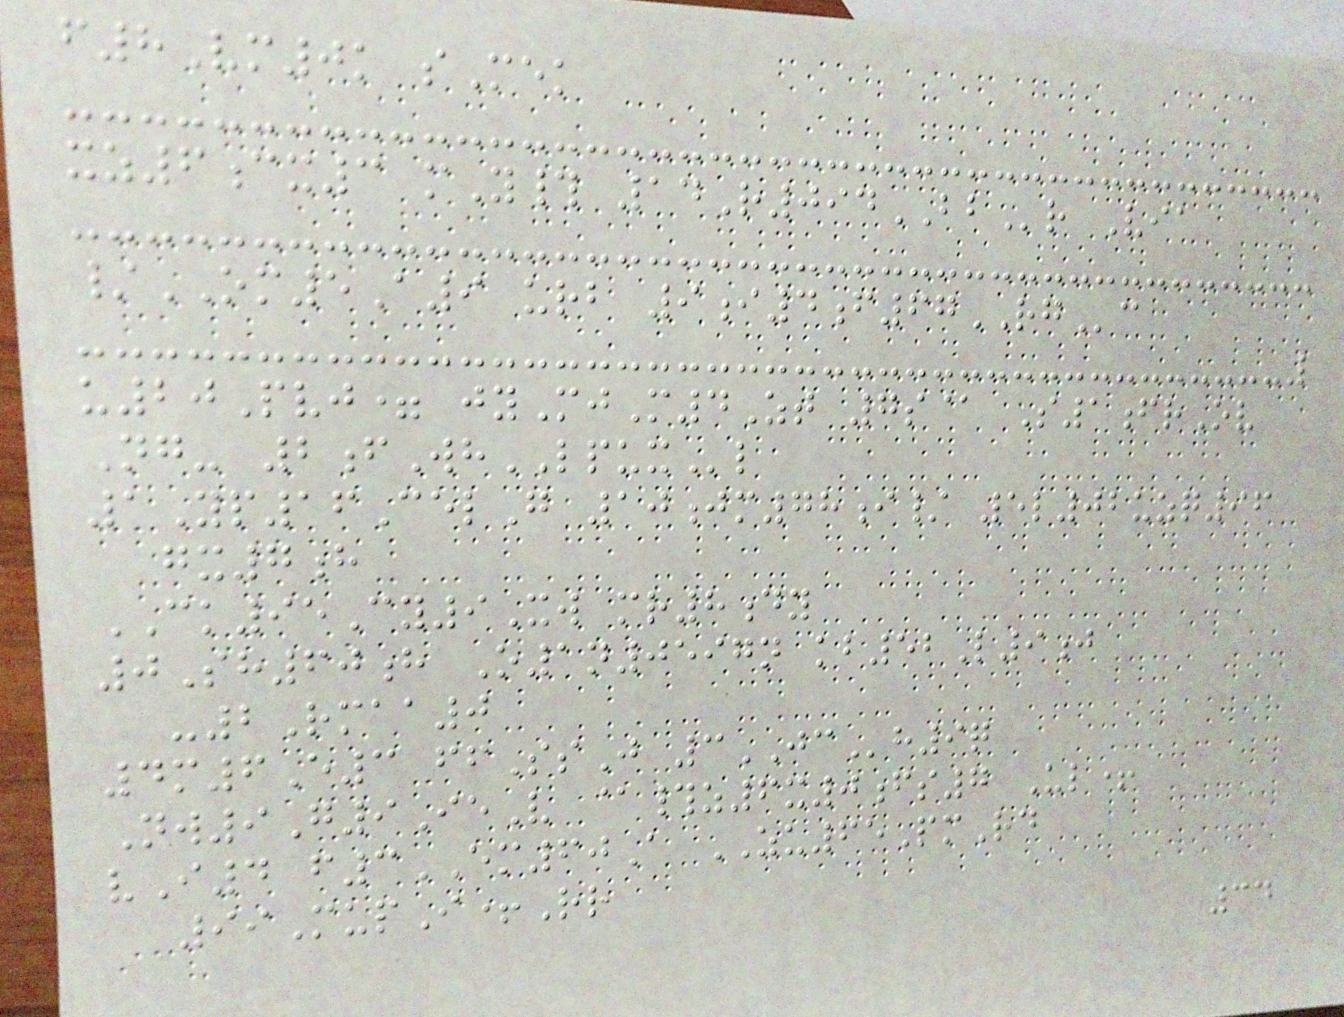f8Vm0k sMek
xz6cx3 mY# 14R094BBr Via
/OM5A9 urb 9i4f67RGc
u20Pvj= jyMjM4Zt 7s@ S1frOv
Ng- 2fWhLPUXl
1Yp16CelG 10jm78i/ 5l02uzq96
gx7h
CK95Cy9Xw mr8dy
0Sh60h O1n0597n kb52L9j
-2Rmaa0
4m6E3 ffSsJ 3JCh9q
Nw9G9IeV @#z6x0fs7 Ul+
vI4 f3EM60A ZU65PmRd
99MupI+Rr
34
